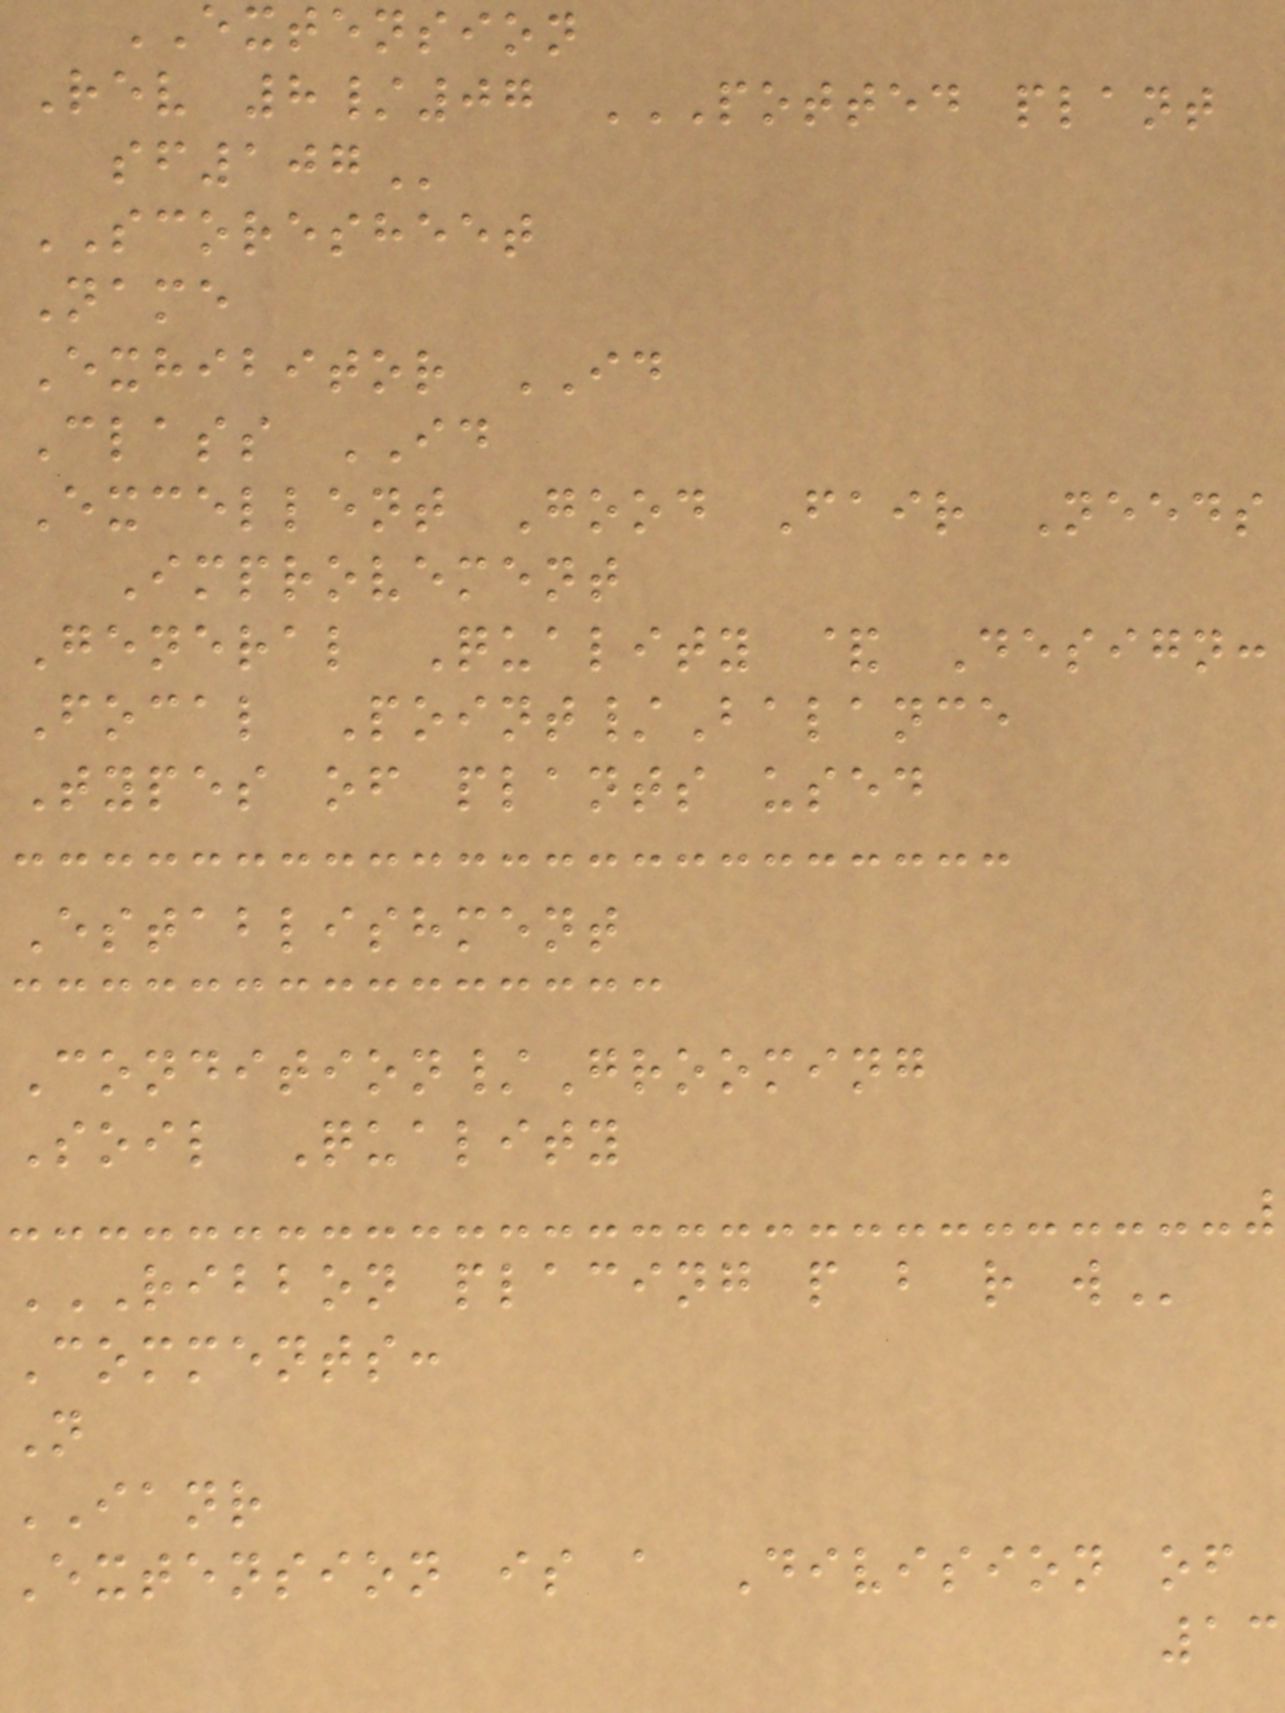EXTENSION
Rev 8/07 POTTED PLANT
SCORESHEET
Name
Exhibitor ID
Class ID
Excellent Good Fair Needs
Improvement
General Quality & Design:
Focal Point/Balance
Types of plants used
Establishment
Condition/Grooming
Soil Quality
RIBBON PLACING P B R W
Comments:
N
IANR
Extension is a Division of
13
